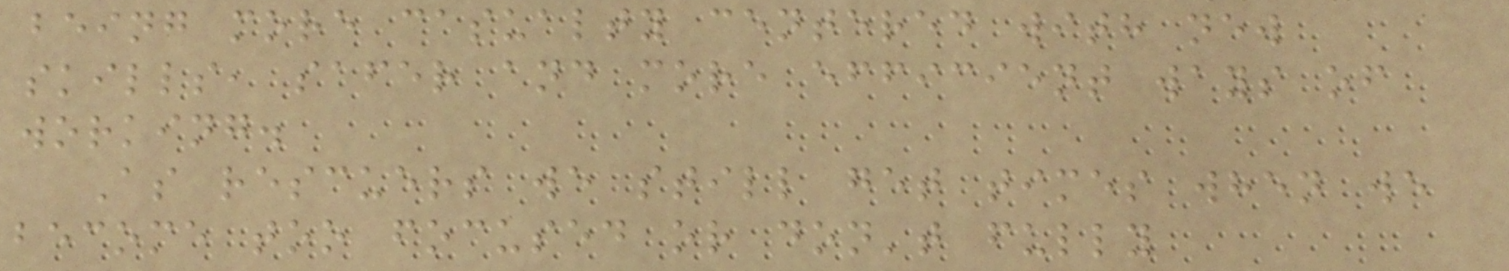being more casualty centered with new
skills, safer and more efficient ways of
working.
As rescuers we still get times when we
become too focused or don't fully
